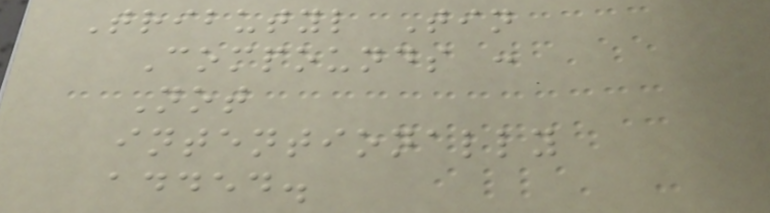Tributyl Tin
Compounds :
Not
intentionally
added.
